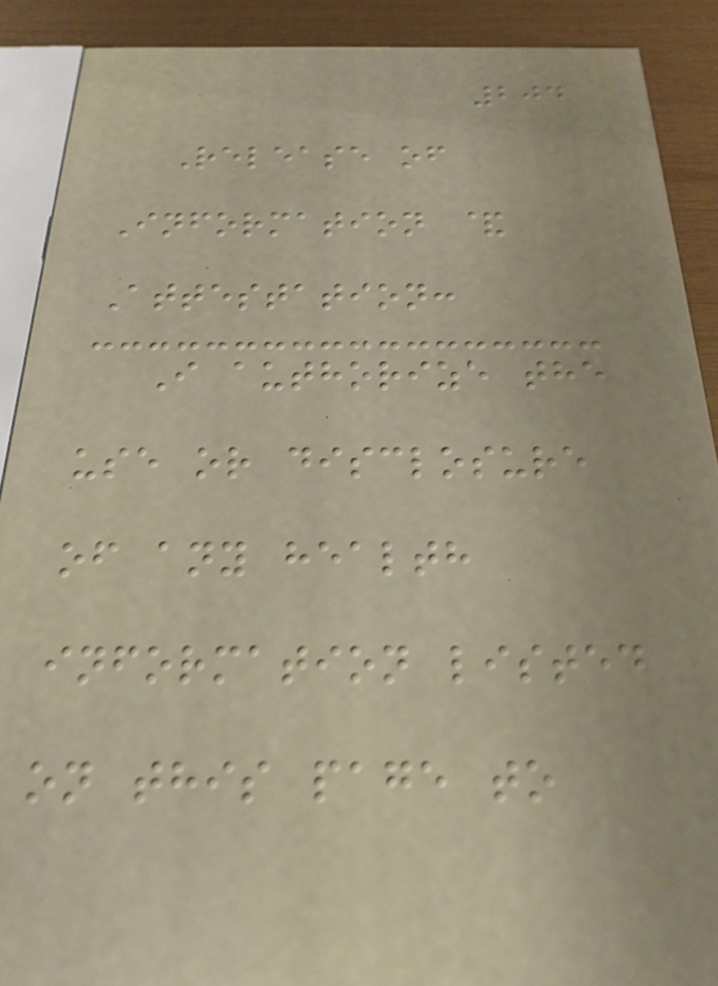204
Release of
Information &
Attestation:
I authorize the
use or disclosure
of any health
information listed
on this page to
